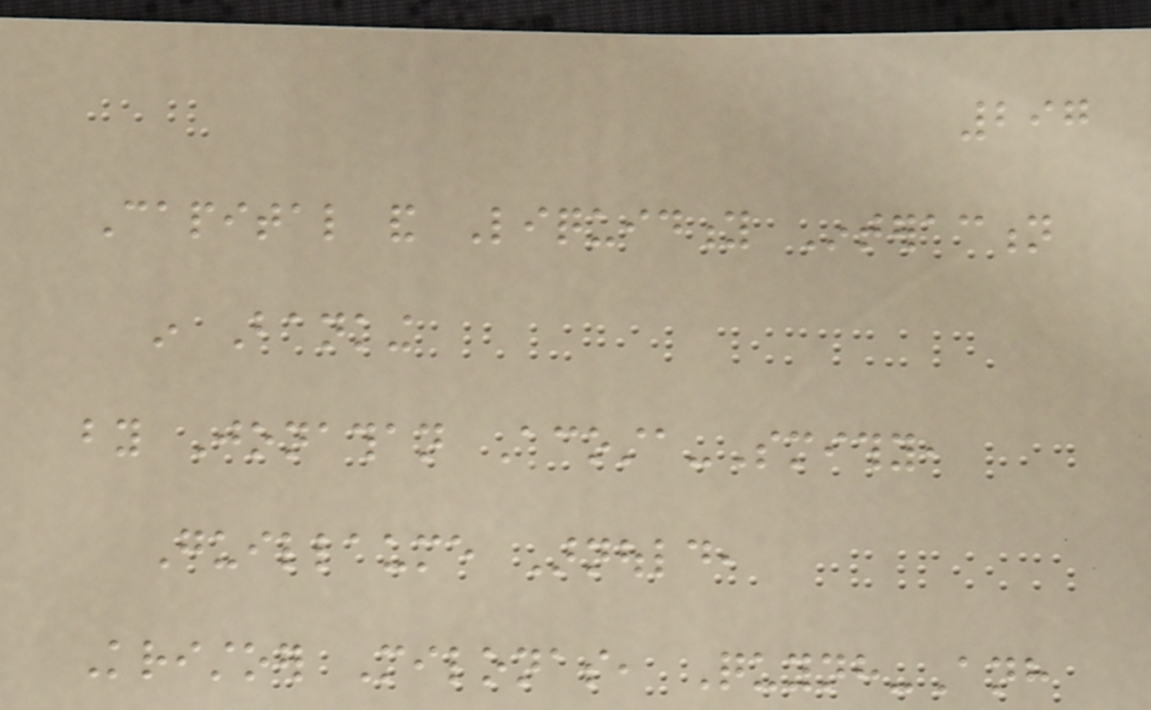297
Capital and Liquidity Interaction
in Banking
by Jonathan Acosta-Smithy,
Guillaume Arnould,
Kristoer Milonas, Quynh-Anh
